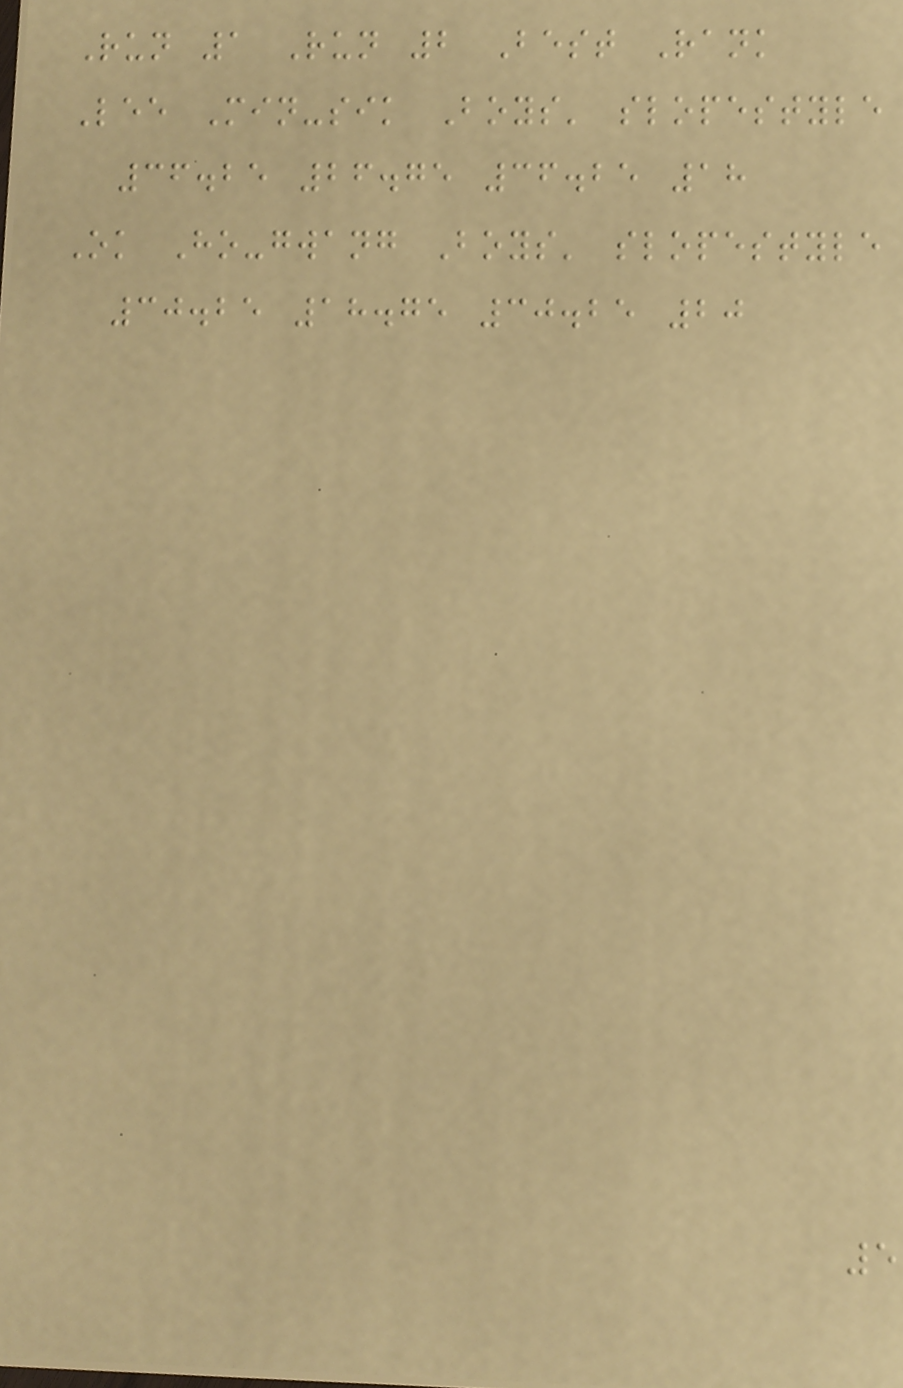Run 1 Run 2 Best Rank
Lee Min-sik Boys' slopestyle
36.25 26.75 36.25 18
Ok Ho-gwang Boys' slopestyle
30.25 18.75 30.25 20
5
